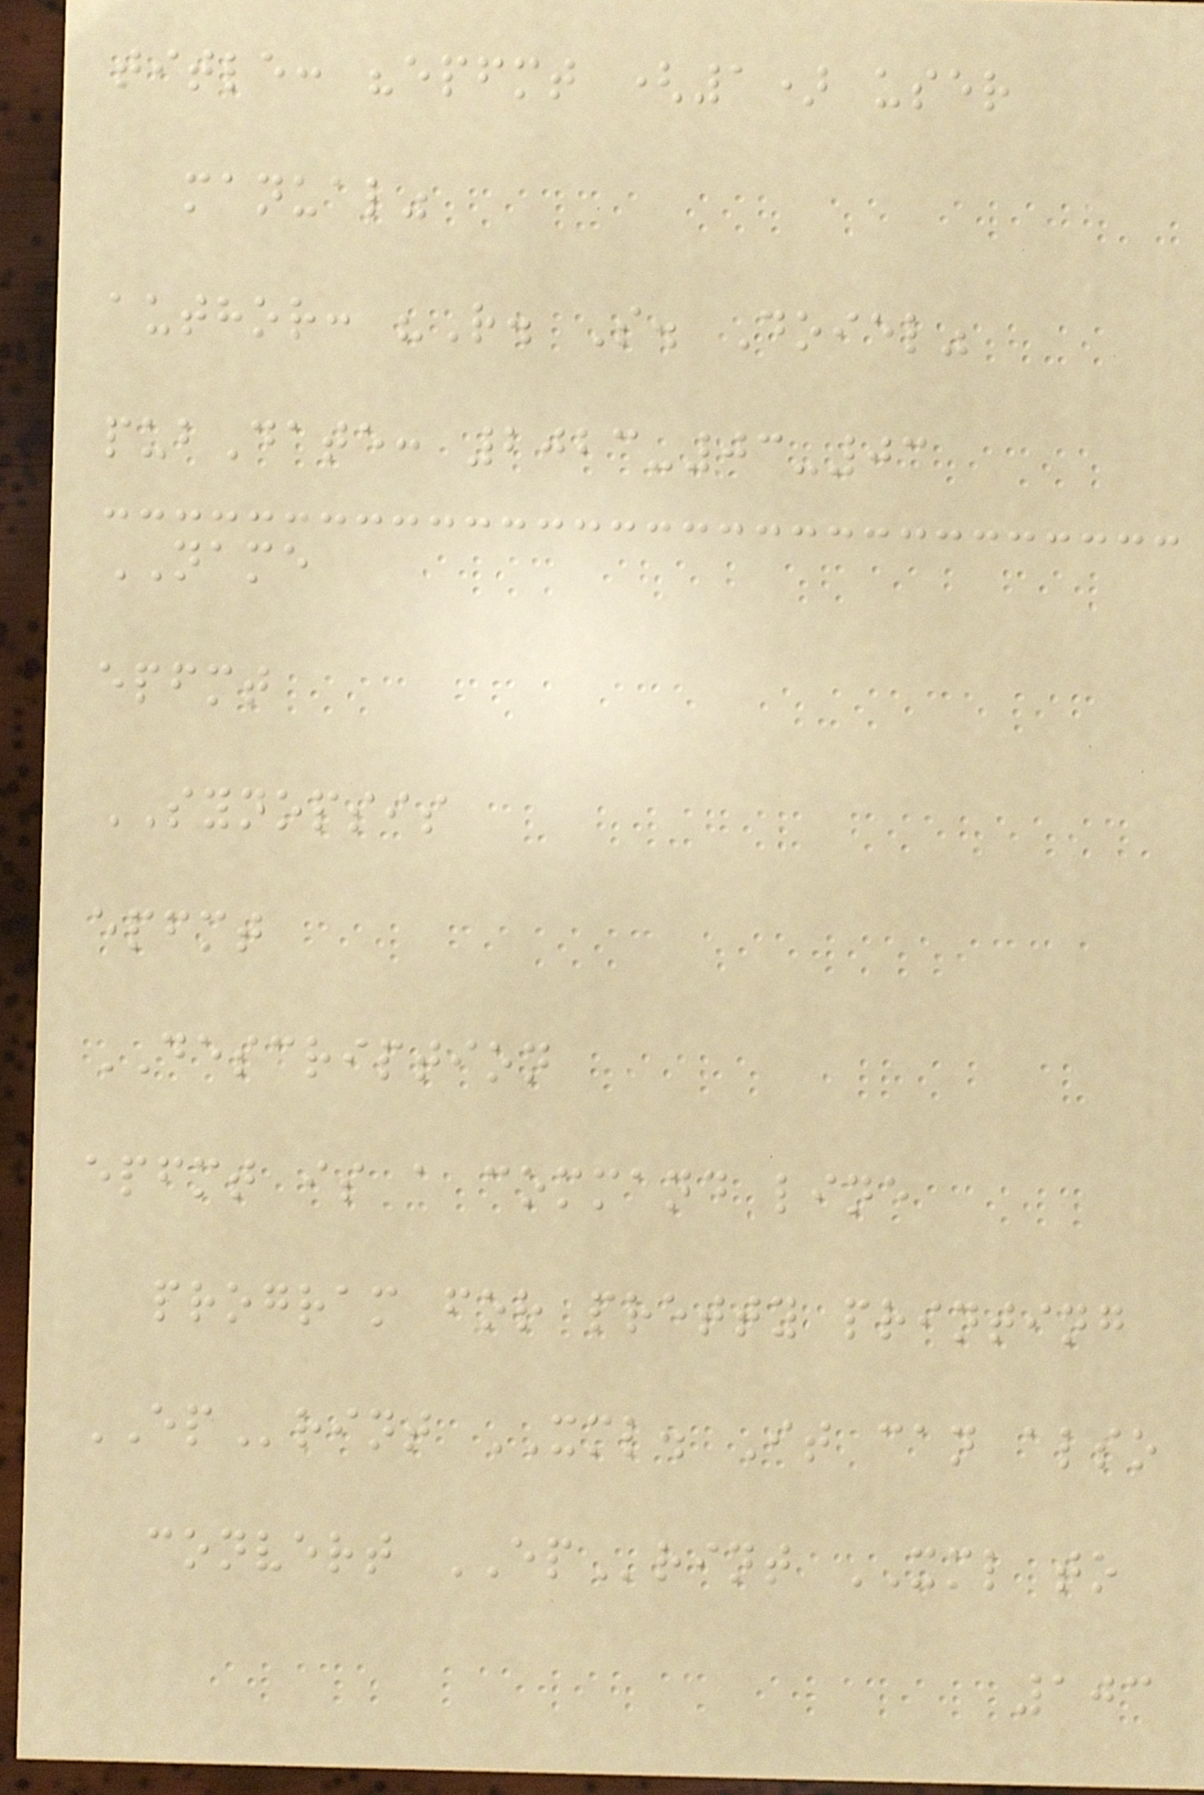title: "epfmt (1) user
manual"
author: "R. S. Doiel"
pubDate: 2023-03-03
NAME
epfmt
SYNOPSIS
epfmt
DESCRIPTION
epfmt is a command line
program for pretty printing
EPrint XML. It can also
convert EPrint XML to
103
